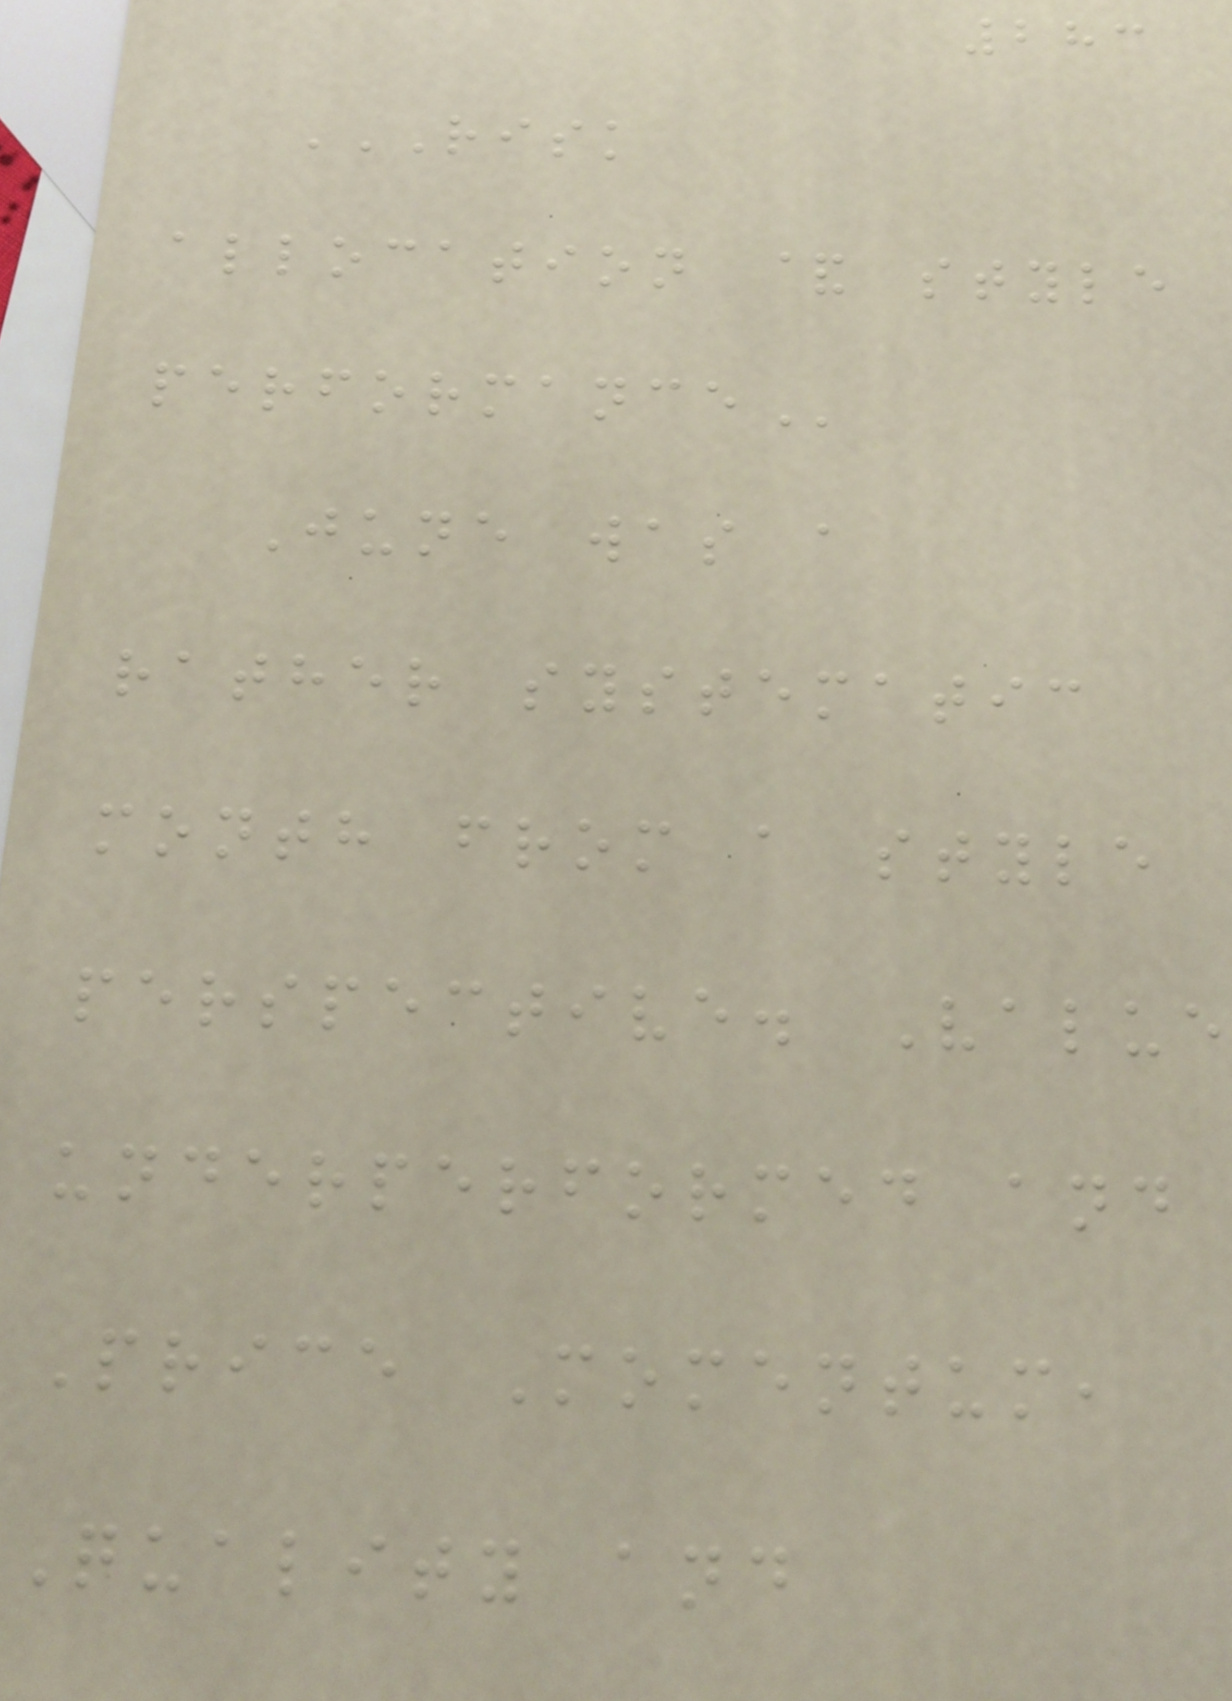283
RISK
ALLOCATION & STYLE
PERFORMANCE
June was a
rather systematic
month from a style
perspective. Value
underperformed and
Price Momentum,
Quality and
